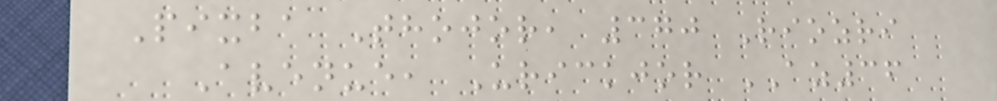Pixba Thojor, 370 Riozri
Avenue, Urickjor AZ36
